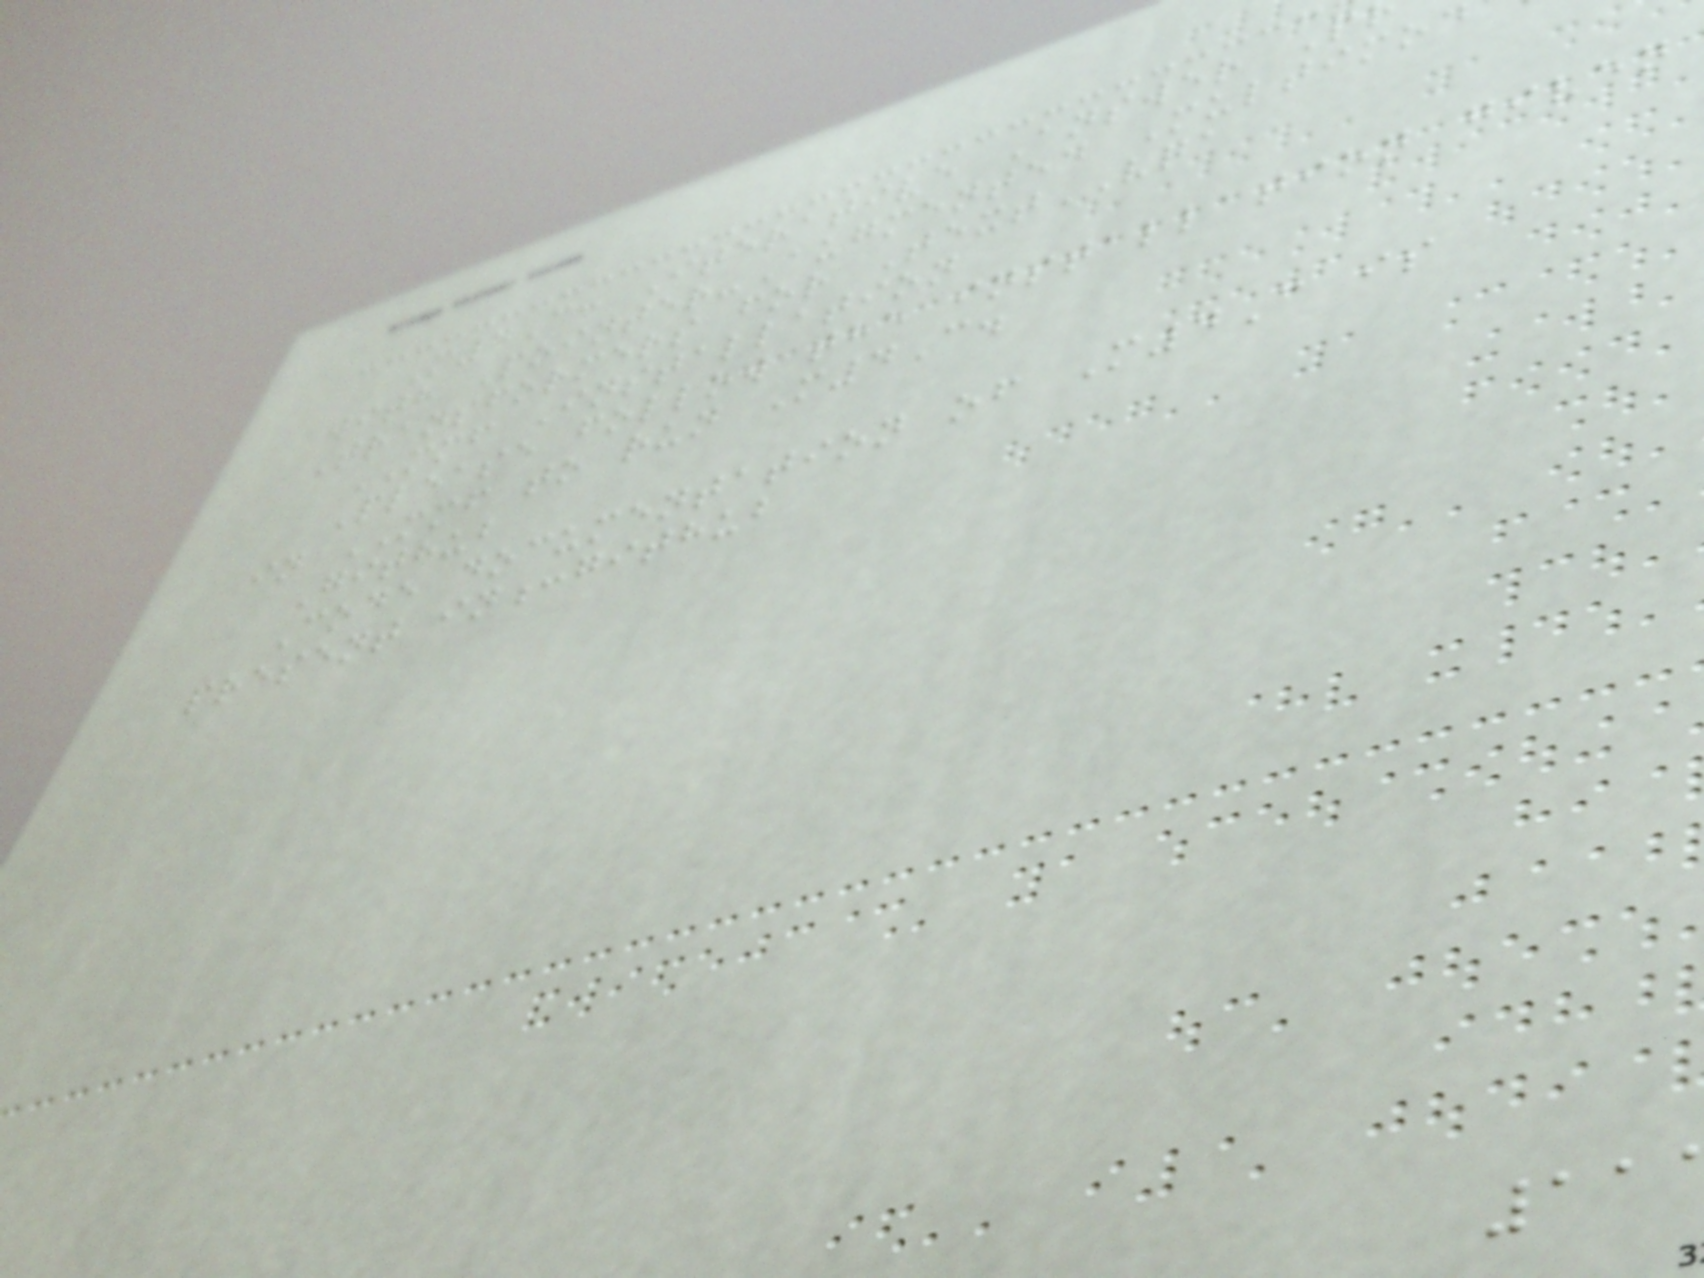M4C: Iterative Answer P
with Pointer-Augmented Multimod
Transformers for TextVQA
MMF Installation
Please follow the installation given
in MMF to run M4C.
Github
Code documentation of M4C is
present in:github
